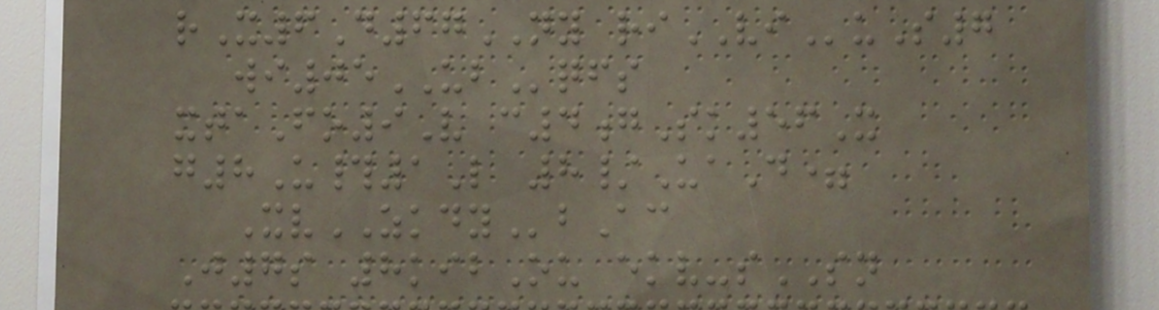rX6D67NY riVIuS7
wi05UBqfs
xtaFo9V c4gSk56X
g8U#1L 8/UaD=
XvZKDYbAc
J7s 8kibOu ekv-sSN
